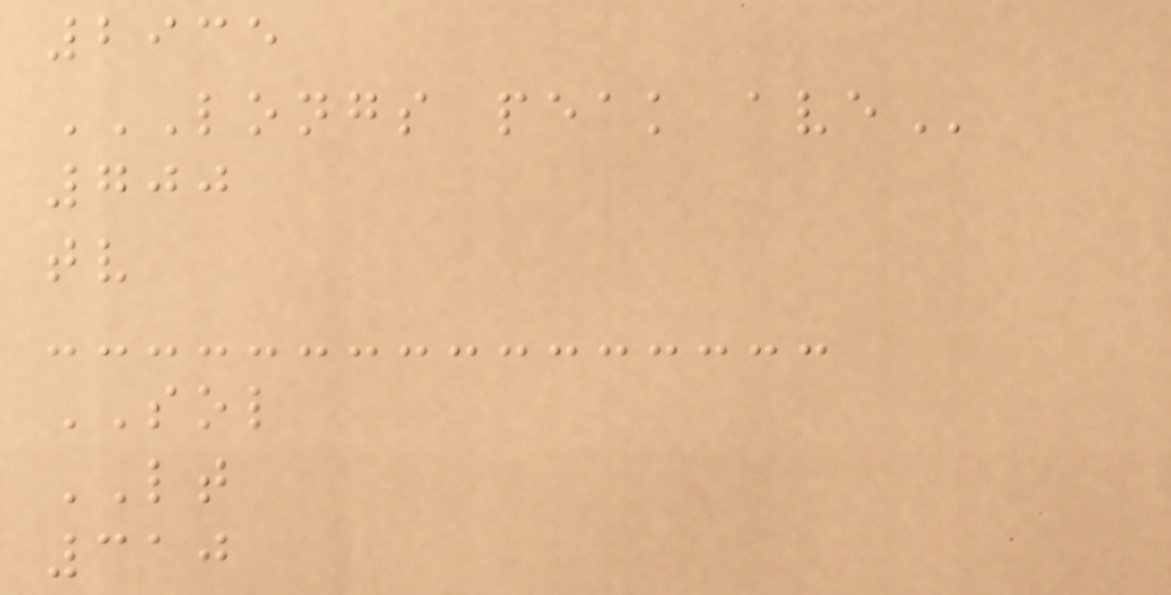2935
LONGS PEAK AVE
700
tv
SOL
LT
310
